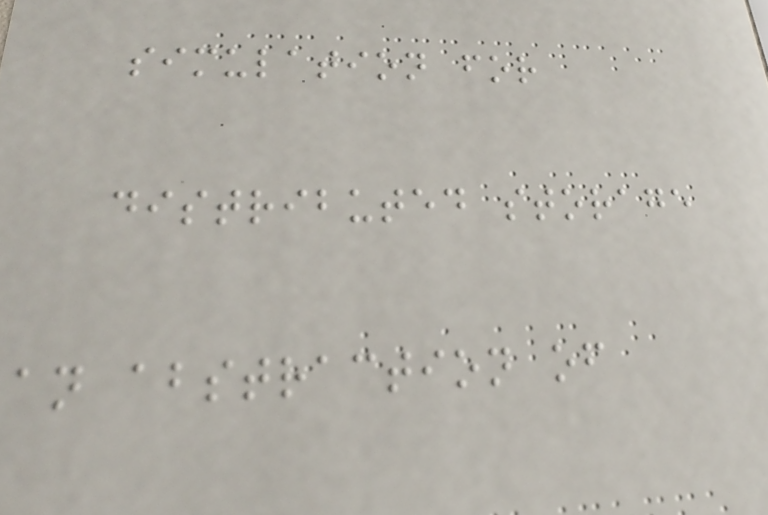simulation for
distributed storage
an abstraction of
